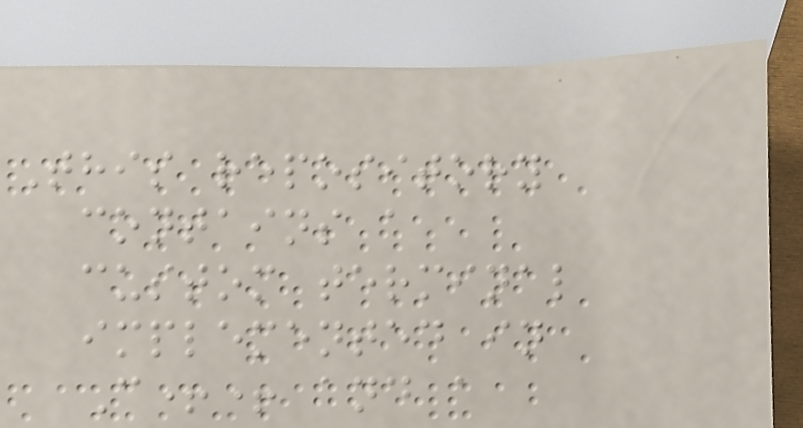This repository
contains a
custom terminal
implemented in
C++ and a
